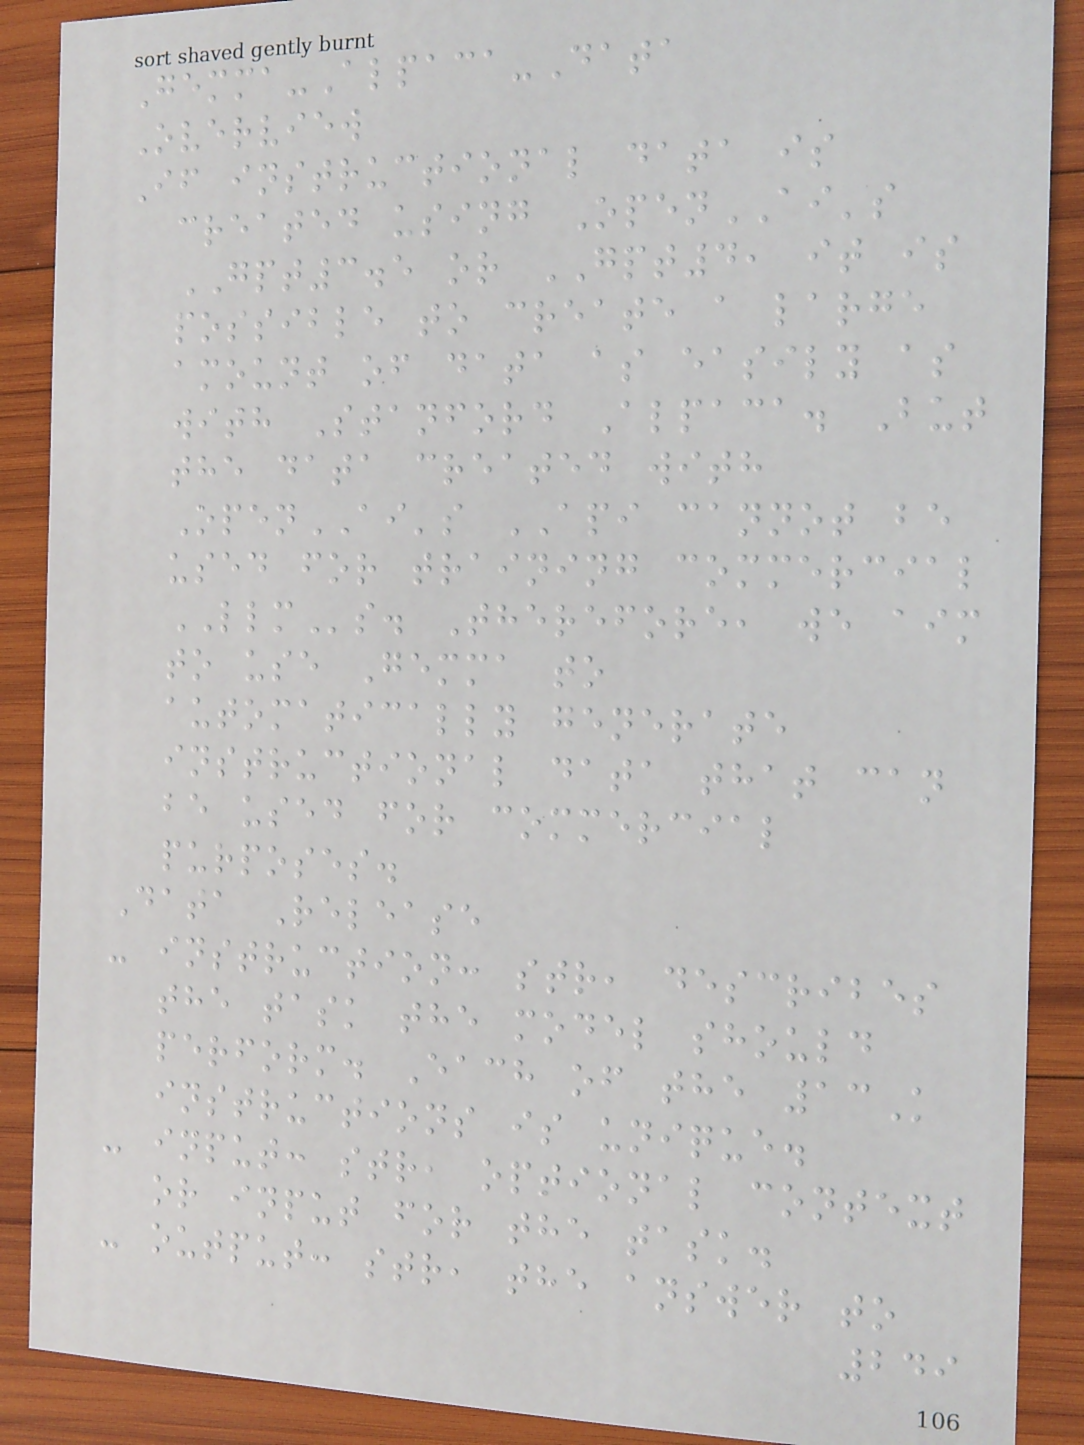Gemma-Alpaca-Data
Overview
If instructional data is
created using OpenAI's
GPT3.5 or GPT4, it is
possible to create a large
amount of data as easily as
with Stanford Alpaca. But
the data created with
OpenAI's API cannot be
used for training commercial
LLMs. Therefore, we aim
to use Gemma to
automatically generate
instructional data that can
be used for commercial
purposes.
Data Release
- instruction: str, describes
the task the model should
perform. Each of the 13K
instructions is unique.
- input: str, optional context
or input for the task.
- output: str, the answer to
249
